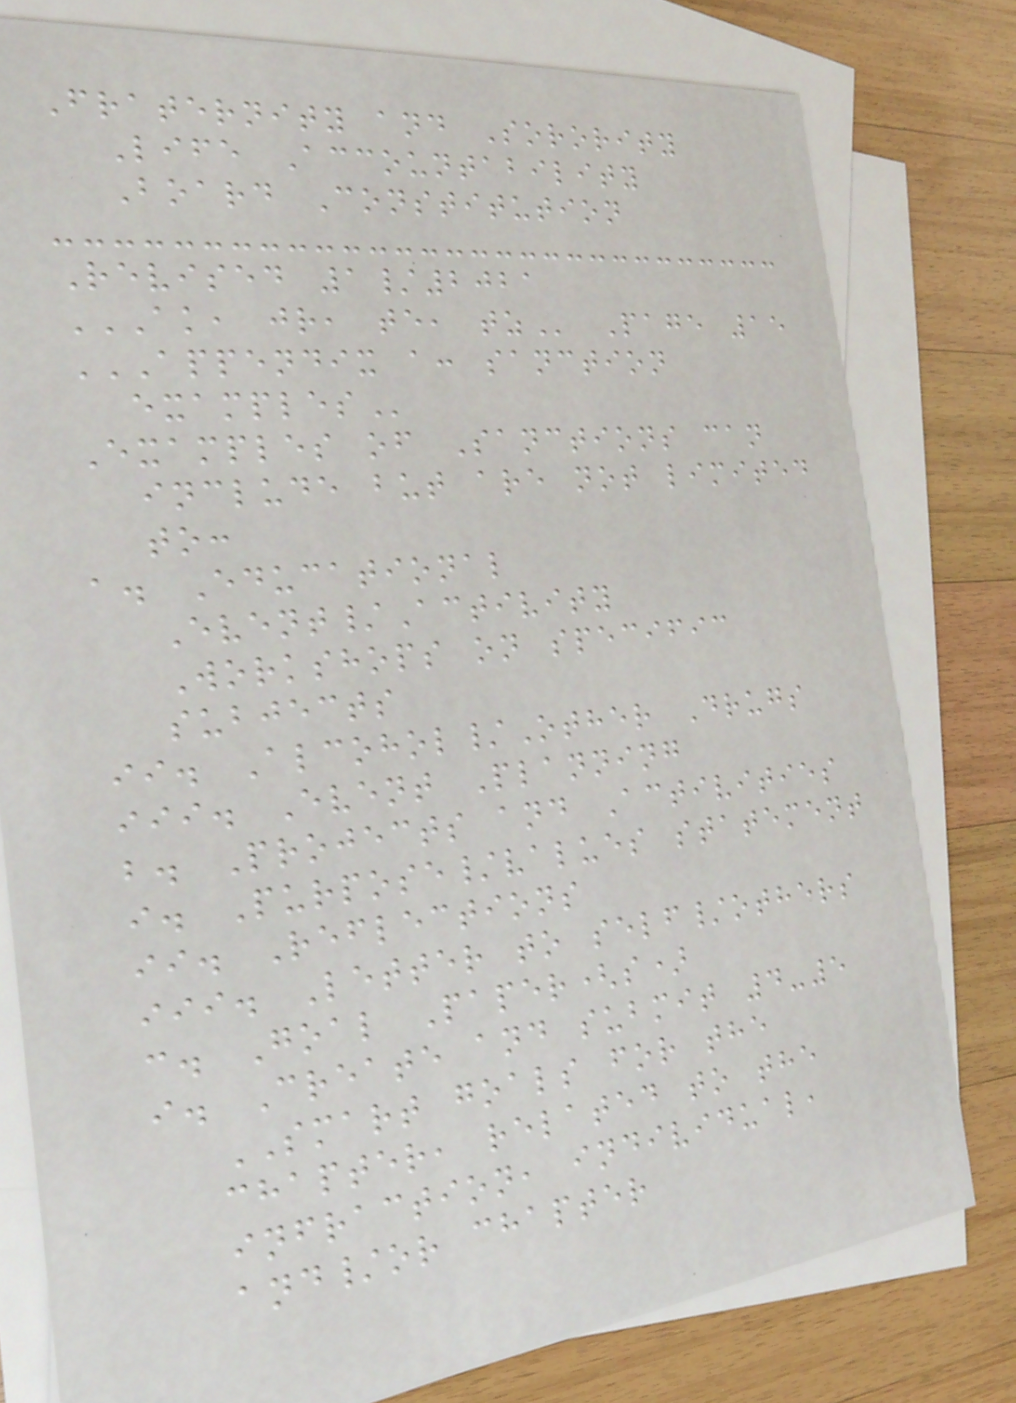Fraternity and Sorority
Life Accountability
Board Constitution
Revised 1/2021
AK, JR, TE, TZ Page 15
APPENDIX A: SANCTION
EXAMPLES
Examples of Sanctions can
include but are not limited
to:
a. Educational
Event/Activity
Workshops on specific
subjects
ii. Alcohol/Other Drugs
iii. Event Planning
b. Projects and Activities
i. Purpose/values statement
ii. Reflections
iii. Letter to self/others
c. Goal Paper(s)
i. Create and submit 4-5
SMART goals for the
chapter, related to the
infraction, individual,
and/or chapter
